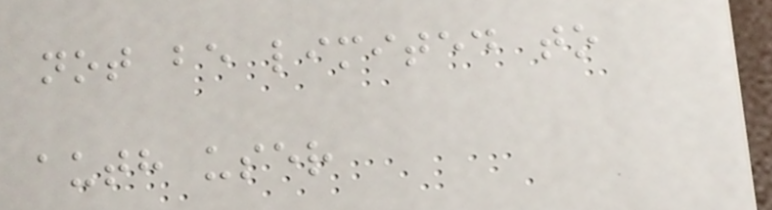not be limited to
auth user
